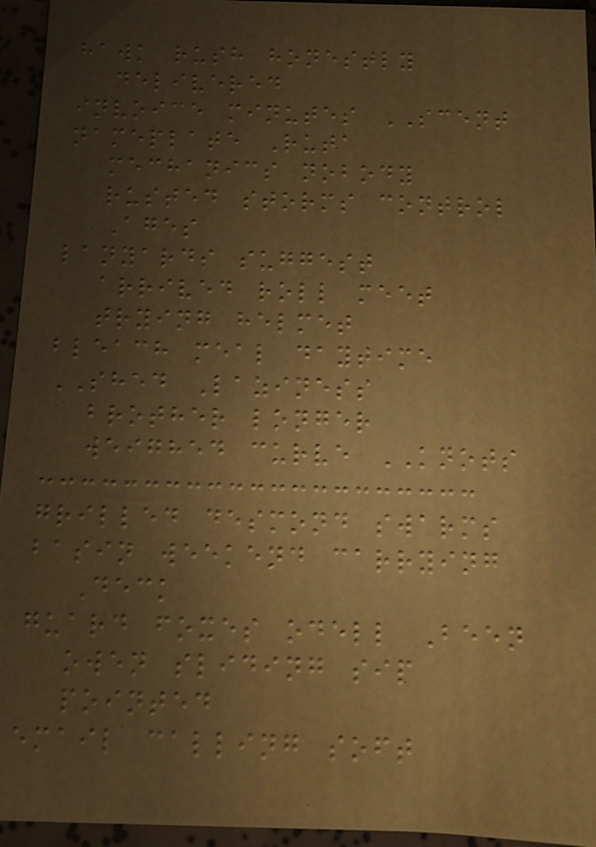hawk rush honestly
delivered
invoice minutes SCENT
nameplate Ruta
mechanics nobody
rusted storms control
Ages
lanyards suggest
arrived roll meet
trying helmet
bleach meal daytime
SHED Laziness
brother longer
weighed curve KNOTS
grilled desmond swarms
basin weekend carrying
Deck
guard foxes odell Been
owen sliding sip
pointed
email calling soft
